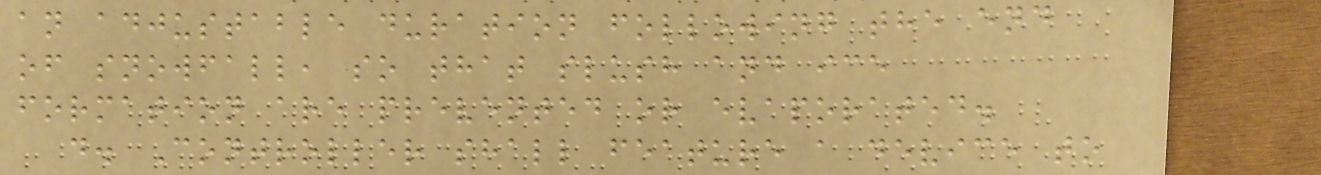an adjustable duration following the end
of snowfall, so that slush and ice
formation are prevented or evaporated.
d. Controller shall feature a device to
